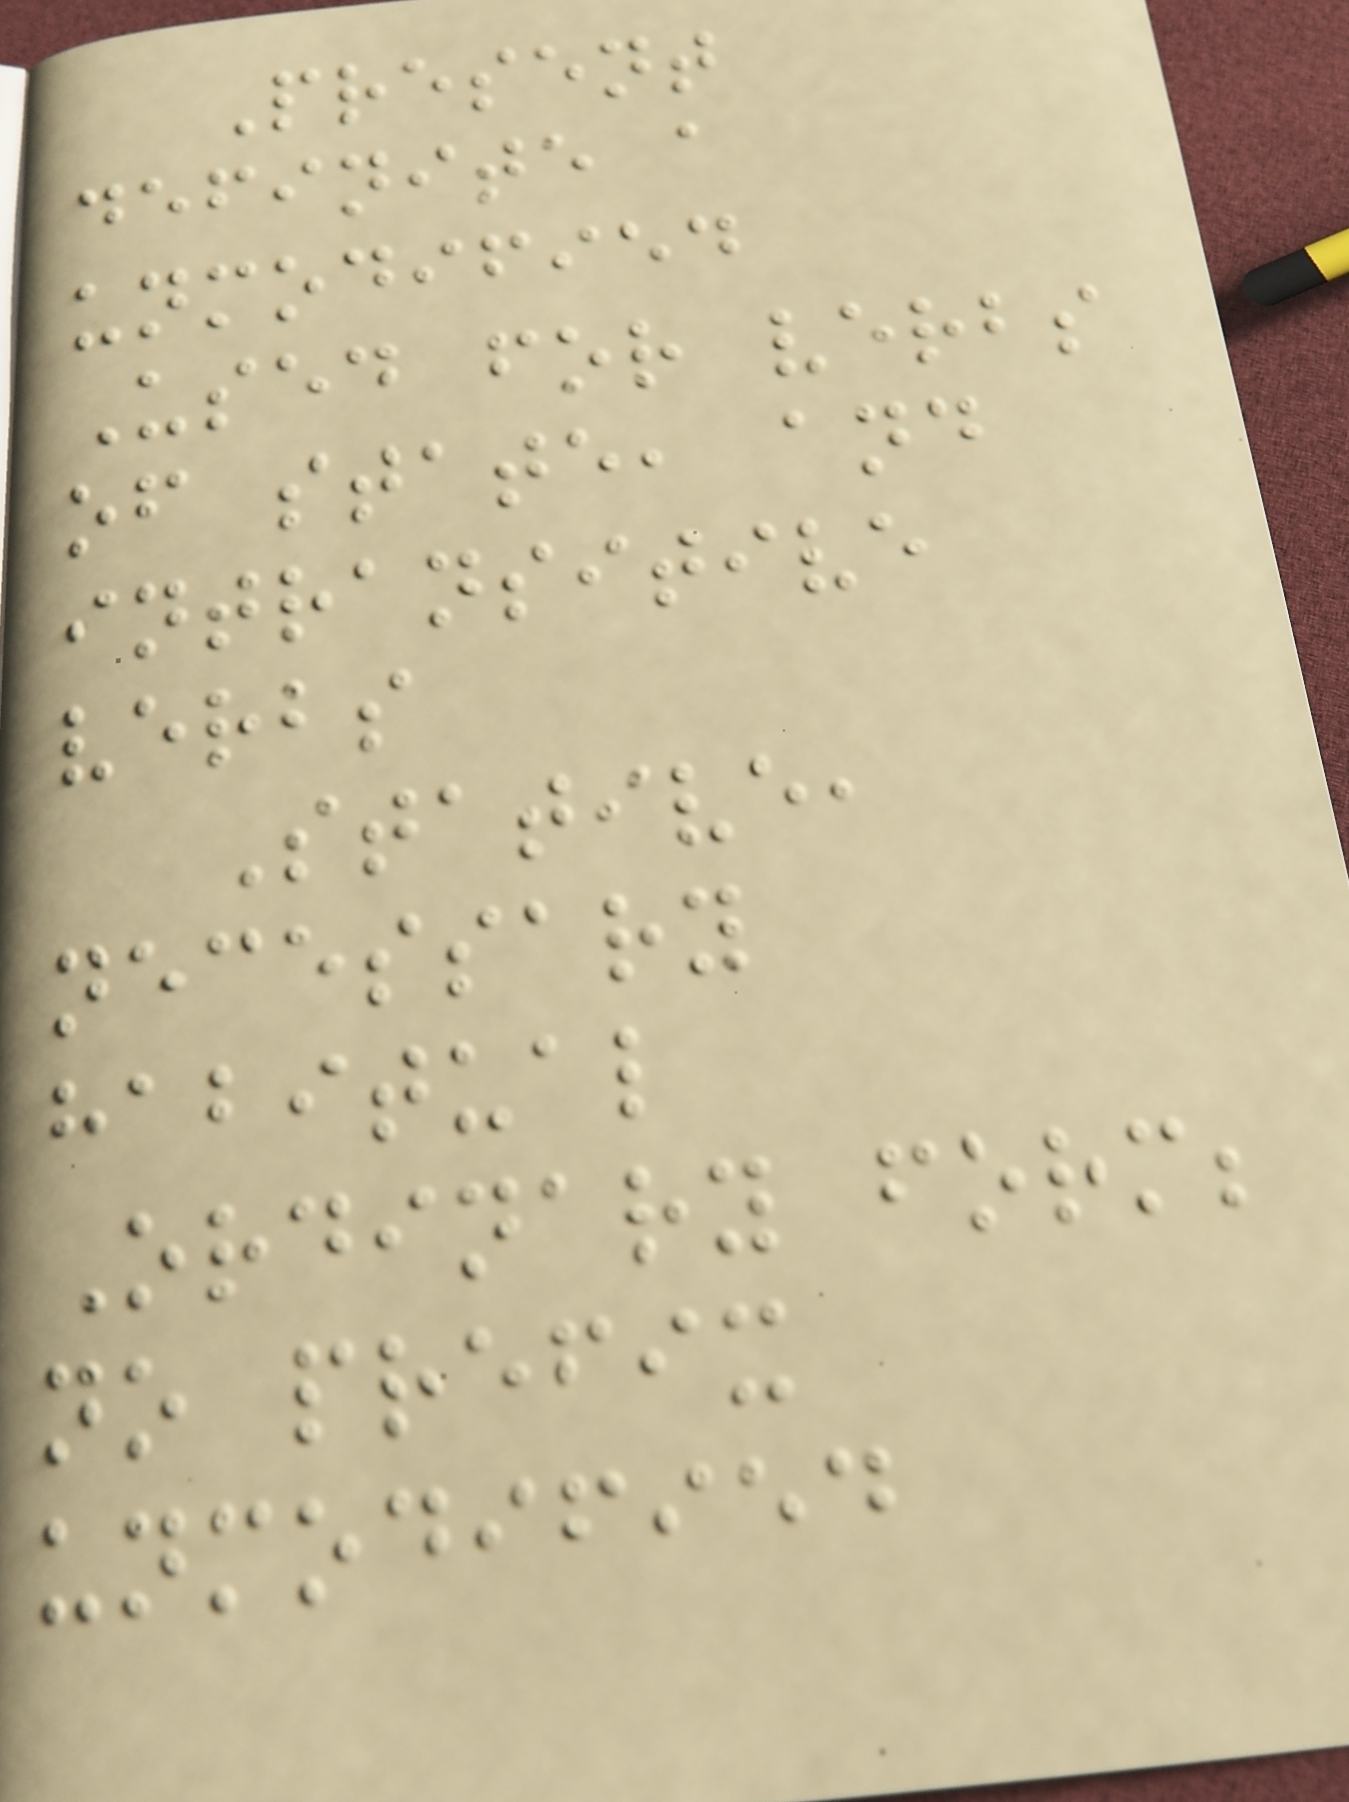Present
definite a
unmodified
Used for verbs
of state, and
intransitive
verbs
Stative,
necessary
habitual
Ordinary form;
no prefix
unmodified
